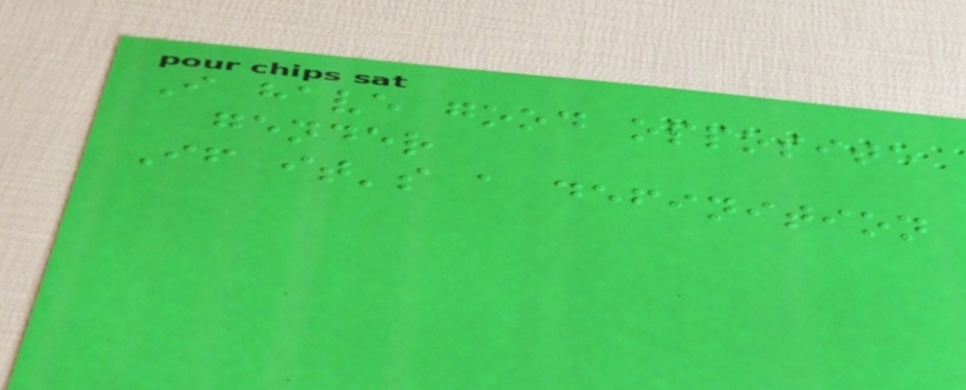I have good opposite
gender
If it's a definition
